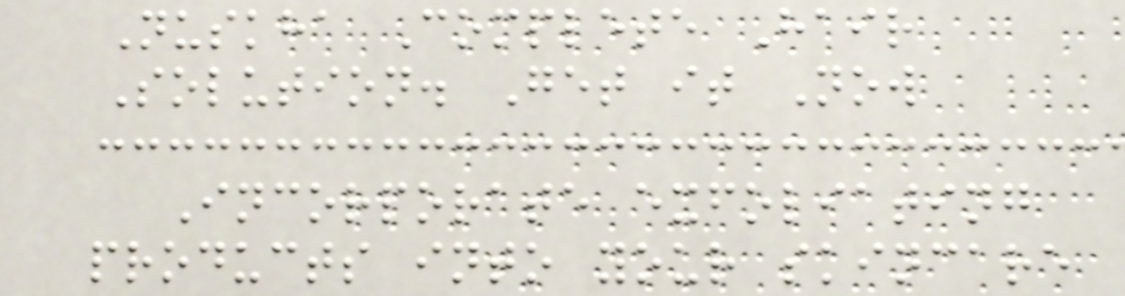Nuskha Complete Hair
Solution. Get it Now
Incorporate exfoliating
products into your skincare
